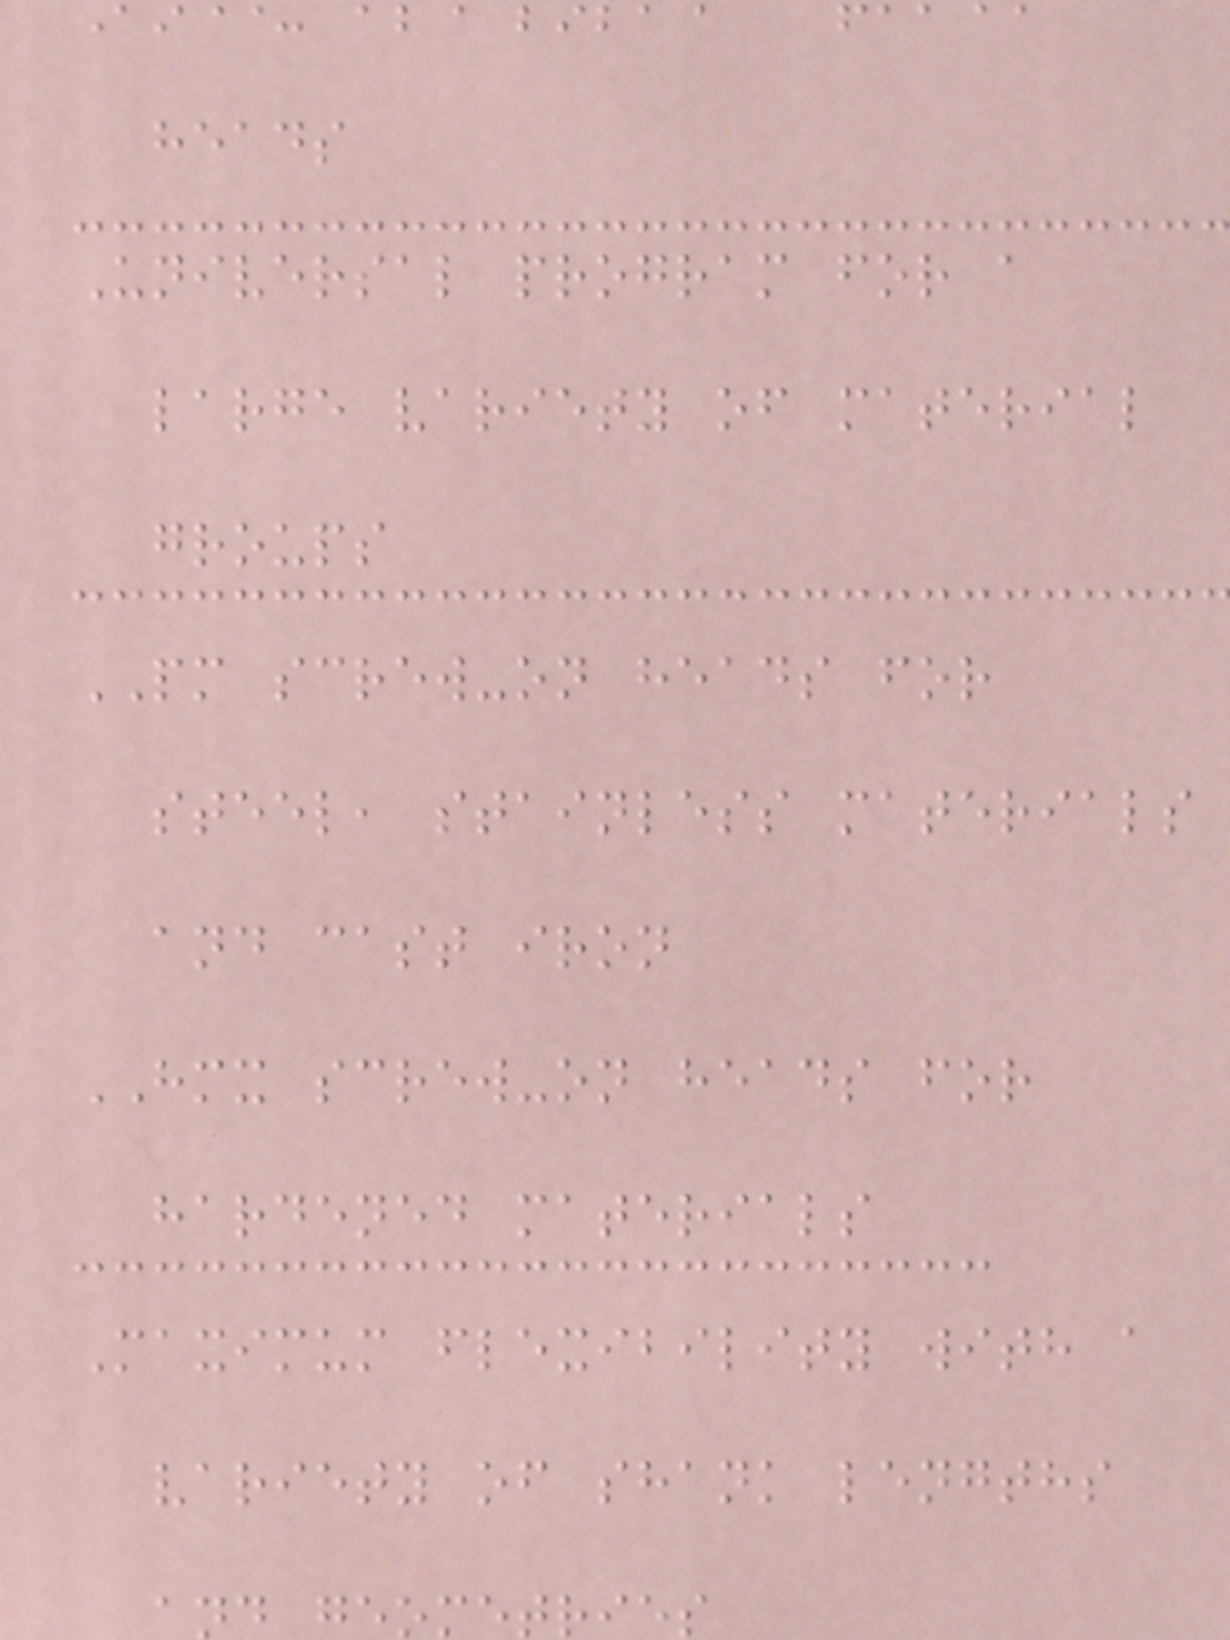heads
Universal program for a
large variety of material
groups
PM screw-on heads for
steel, stainless materials
and cast iron
HMX screw-on heads for
hardened materials
Maximum flexibility with a
variety of shank lengths
ries
